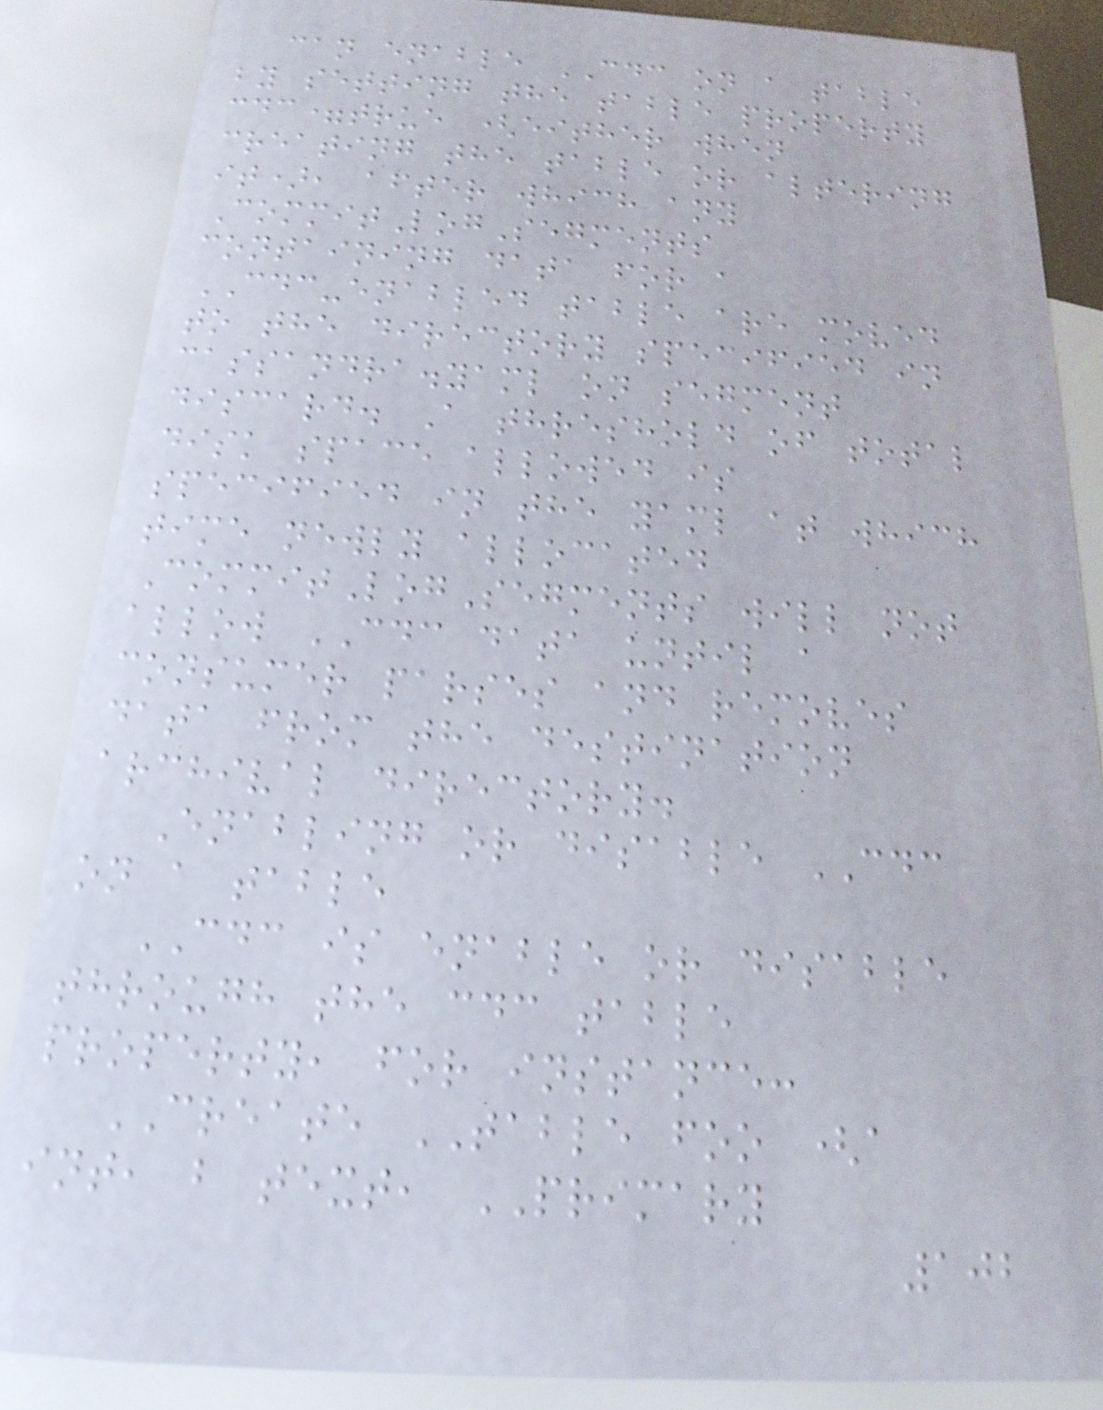can enable CDC on a table
by setting the table property
cdc=true (either when
creating the table or altering
it), after which any
CommitLogSegments
containing data for a
CDC-enabled table are moved
to the directory specified in
cassandra.yaml on segment
discard. A threshold of total
disk space allowed is
specified in the yaml at which
time newly allocated
CommitLogSegments will not
allow CDC data until a
consumer parses and removes
data from the destination
archival directory.
Enabling or disable CDC
on a table
CDC is enable or disable
through the cdc table
property, for instance:
CREATE TABLE foo (a
int, b text, PRIMARY
102
